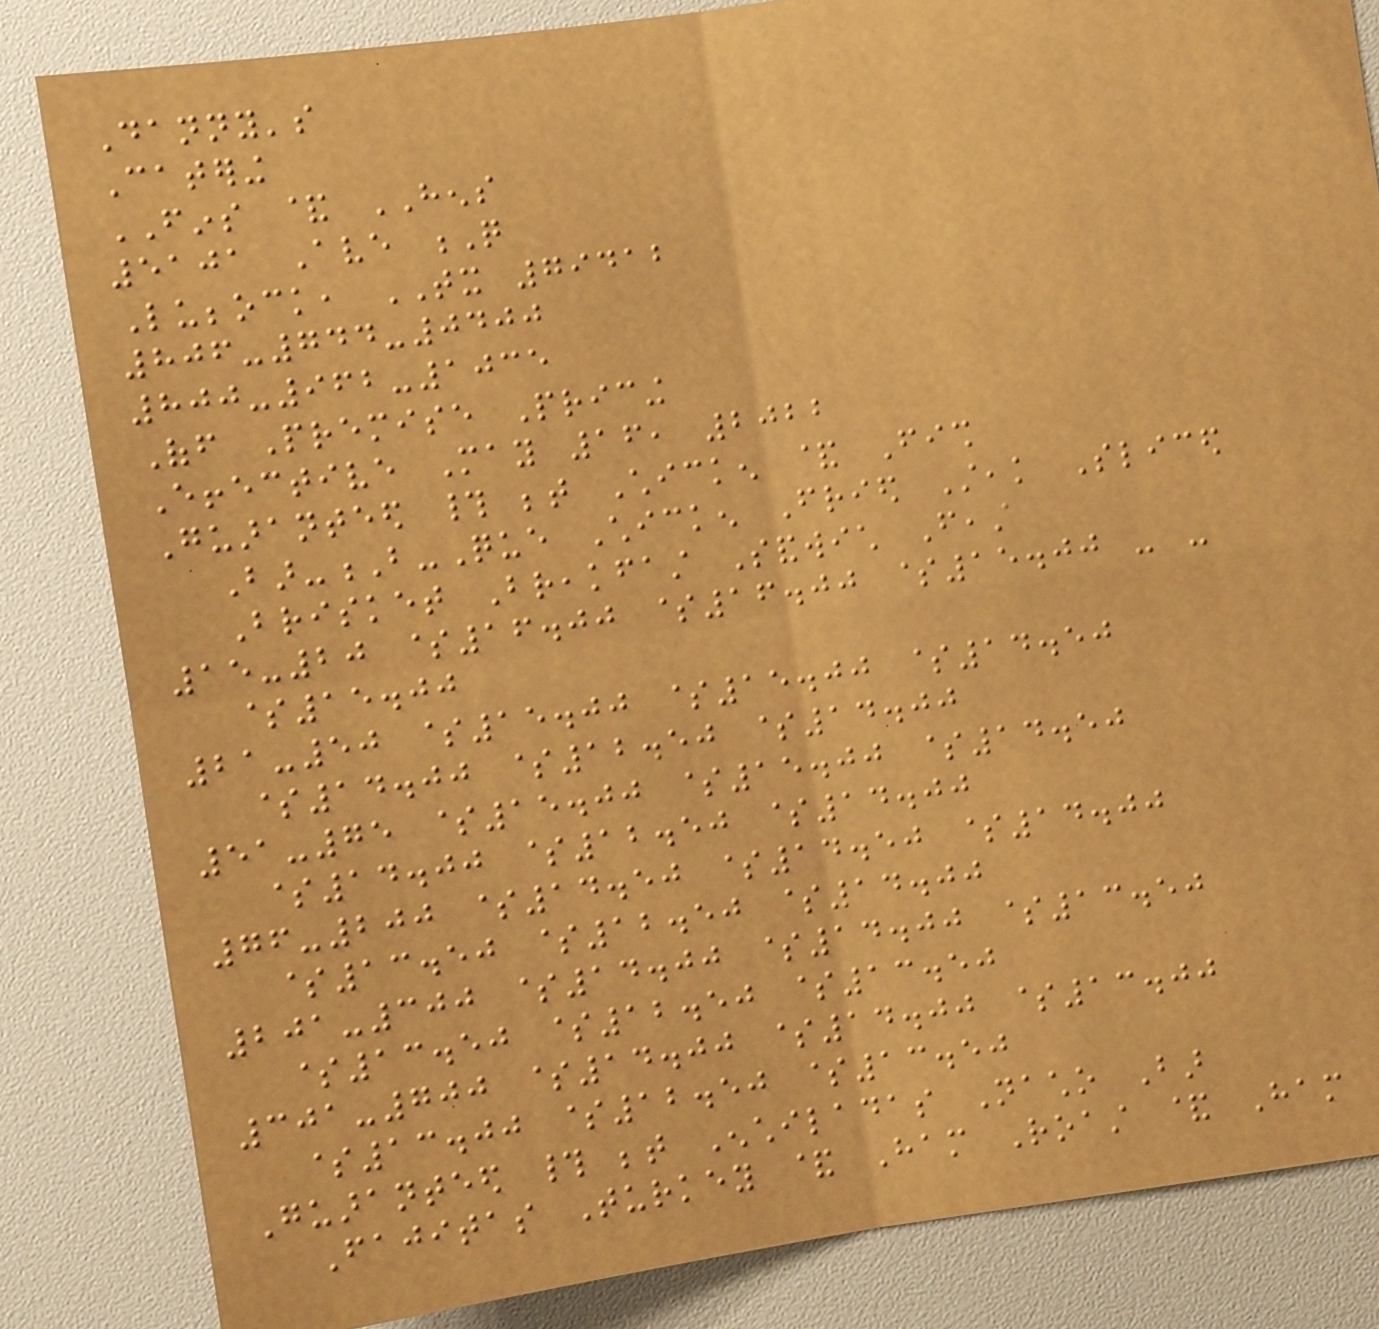Danny's
Catering
FINS & HENS
5101 Ave Q
Lubbock, TX 79412
806-744-0400
800-962-1035
Off Premise Pricing
Effective May 16, 2022
Guaranteed # between Chicken & Fish
Bar-B-Que Chicken Fried Steak Sliced
Brisket Breakfast Sandwich Feast
15-20 $16.00 $16.00 $15.00 - -
$15.00
21-50 $15.00 $15.00 $14.50
$14.00 $12.50 $14.00
51-75 $15.00 $15.00 $14.50
$14.00 $12.50 $14.00
76-200 $14.50 $14.50 $14.00
$13.50 $12.50 $14.00
201-300 $14.00 $14.00 $13.50
$13.50 $12.50 $13.50
301-700 $14.00 $14.00 $13.00
$13.00 $12.50 $13.50
Guaranteed # between Enchiladas Nacho Bar
Fajitas Turkey & Ham Roast & Ham
